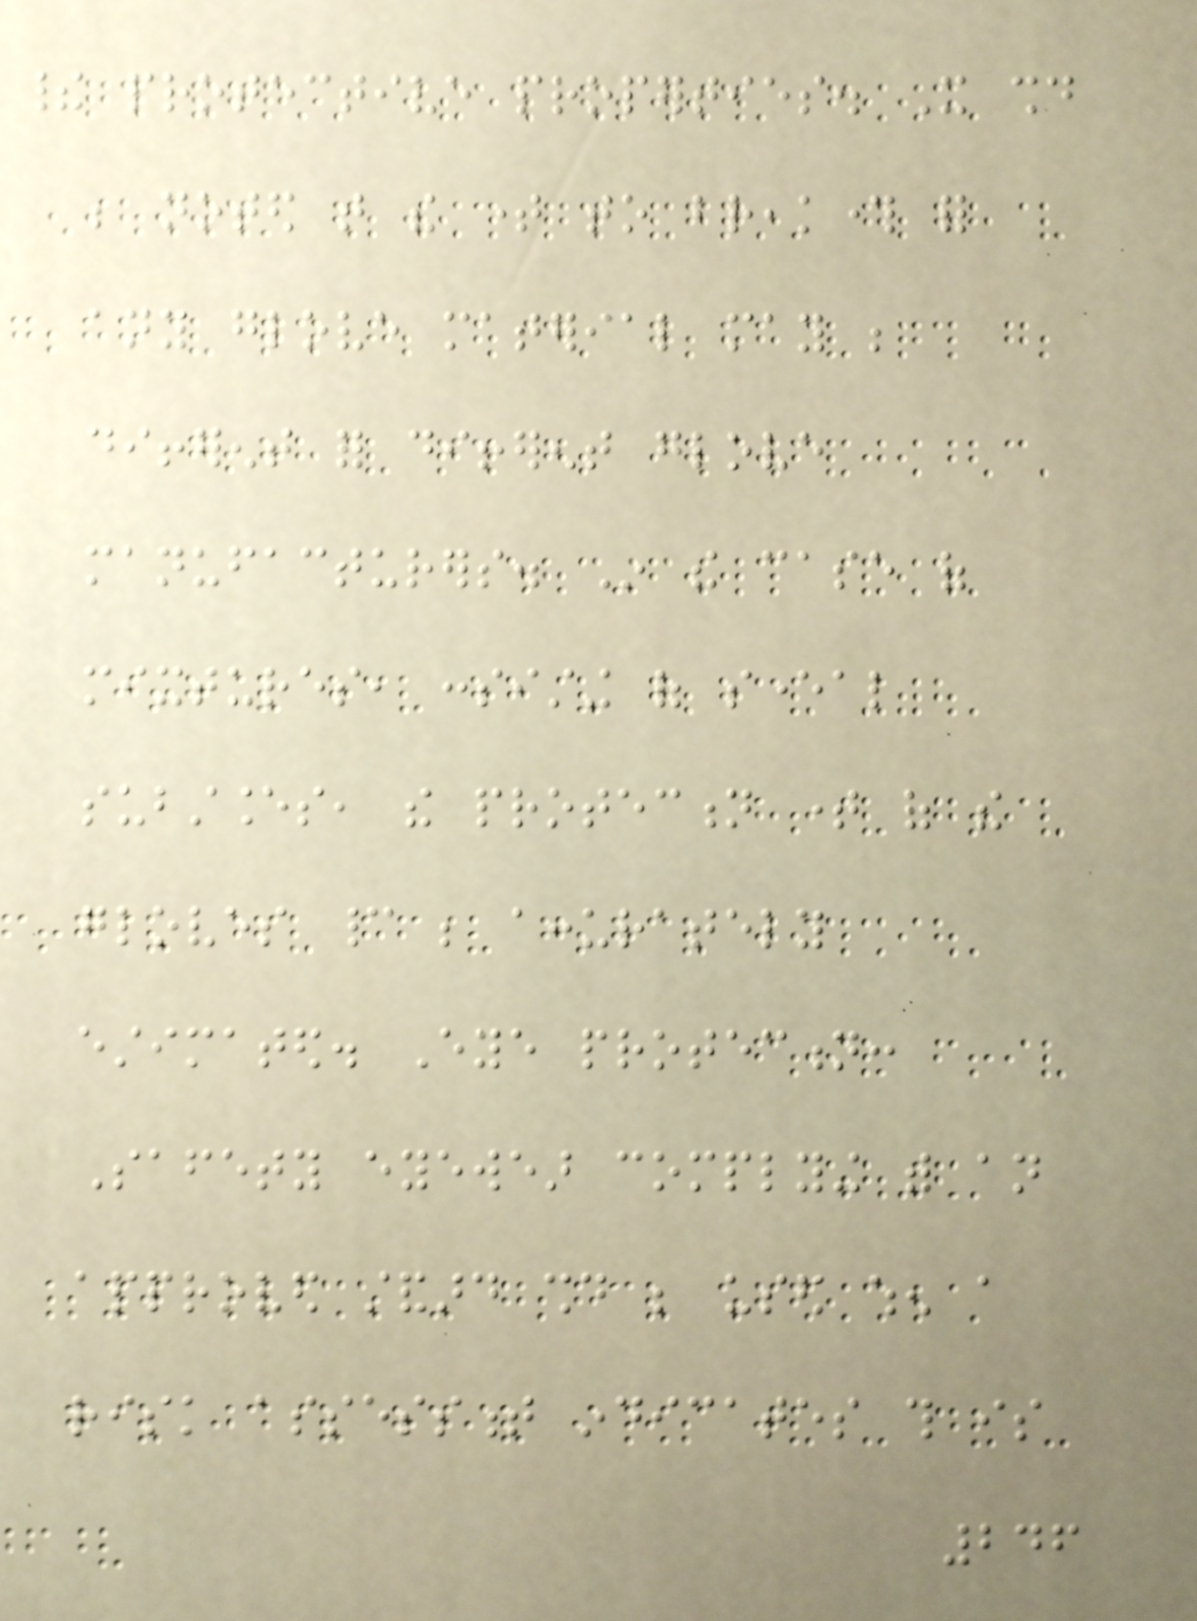their protective properties. It should
be noted that the time to breakthrough for
any glove material may be
different for different glove
manufacturers. In the case of
mixtures, consisting of several
substances, the protection time of the
gloves cannot be accurately
estimated. Eye protection:
Safety eyewear complying with an
approved standard should be used when a
risk assessment indicates this is
246
